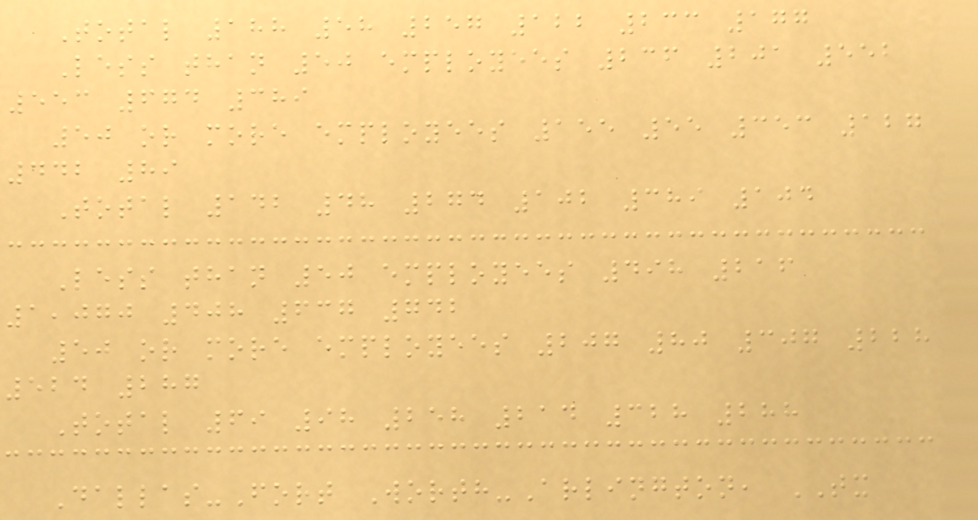Total 188 58 257 122 233 177
Less than 50 employees 236 201 552
553 674 389
50 or more employees 155 55 353 127
442 89
Total 142 48 274 102 389 104
Less than 50 employees 498 216
1,070 408 637 742
50 or more employees 207 80 307 228
524 287
Total 69 98 258 214 328 288
Dallas-Fort Worth-Arlington, TX
